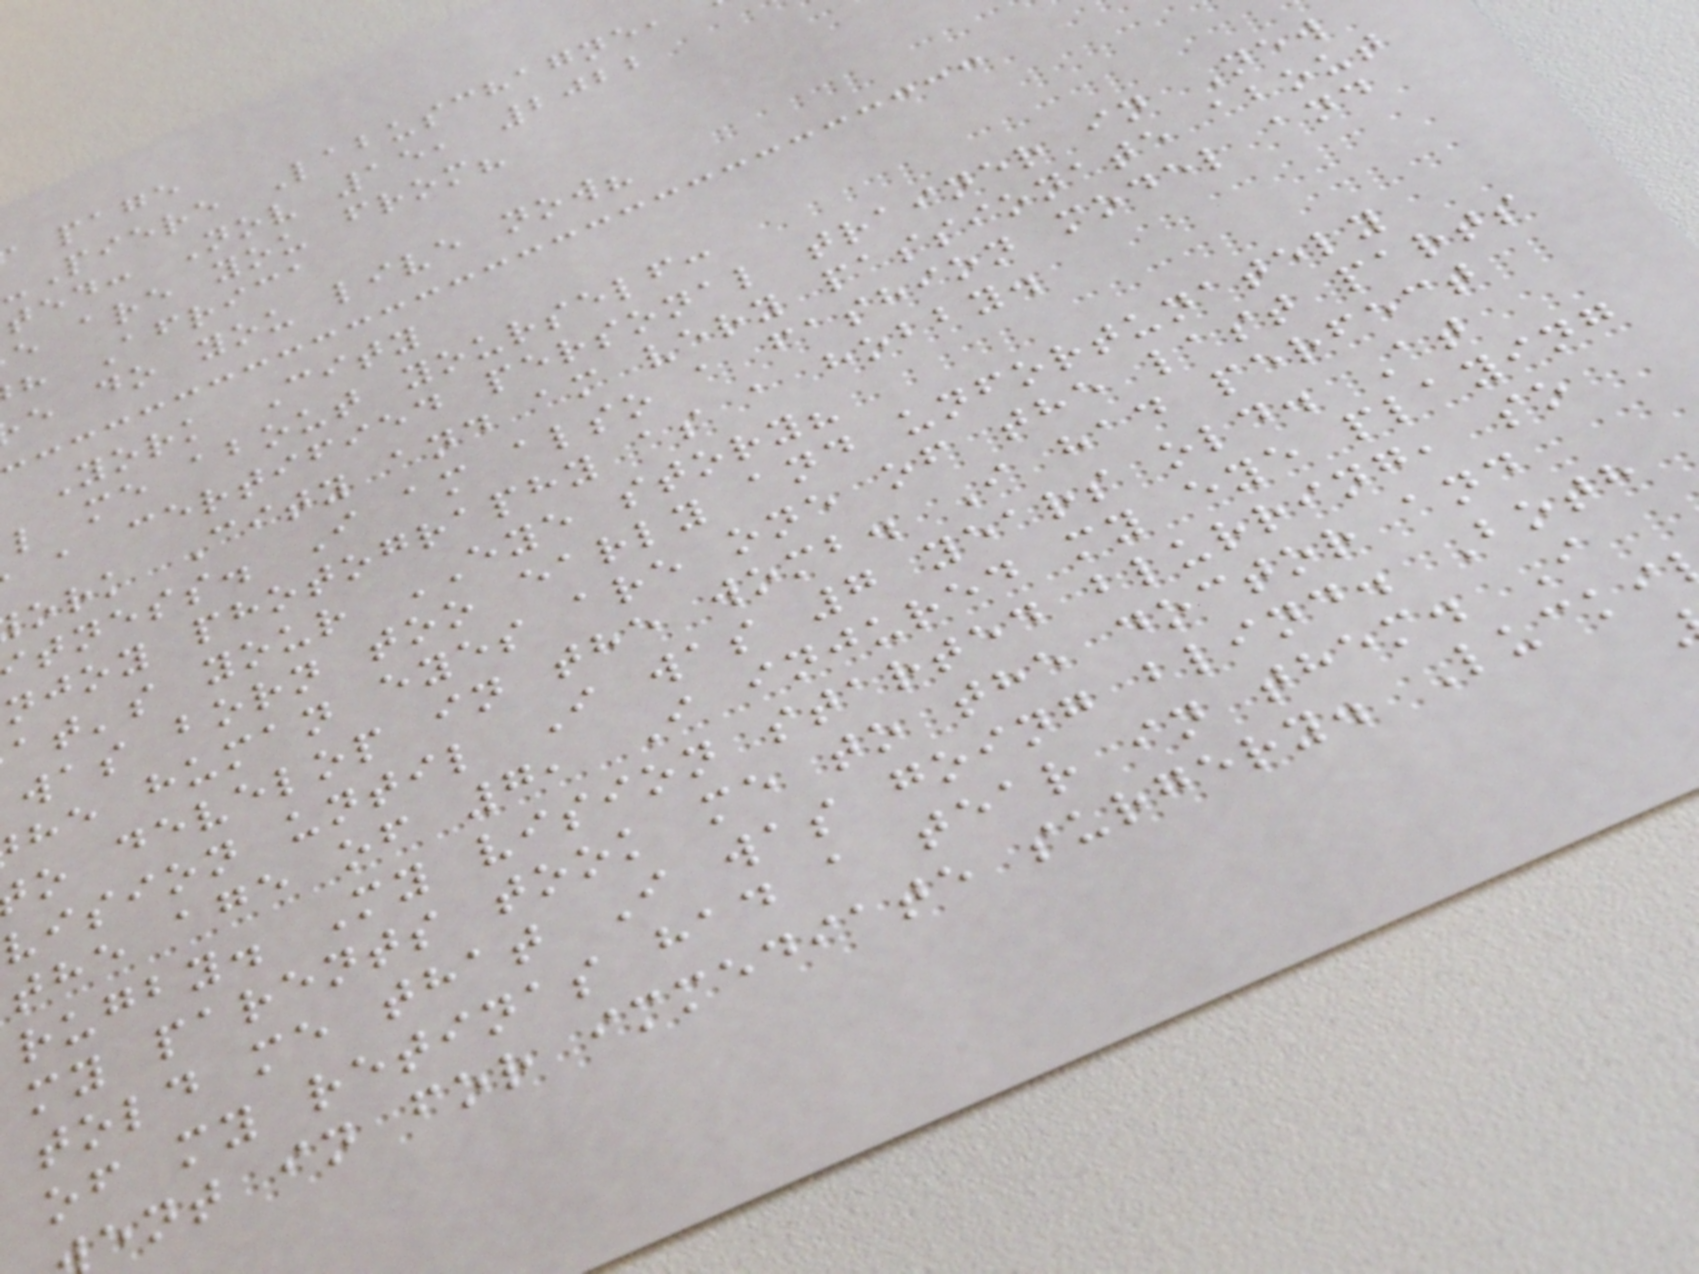page
Piere Labuschagne,
ted: Nov 15, 2022
e are you from?
h Africa
e do you live now?
York City
l me about yourself:
a certified personal trainer in New
ork City and am very passionate about
tness. I am also a fashion model and
njoy photography as a hobby.
at's your EYE story?
was born too early and unfortunately
he human eyes are one of the last parts
o develop in the womb. I had perfect
vision until I was 7 years old. At
the age of 7, I injured my eye playing
rugby. My vision started blurring, so
my parents took me to the doctor and
told me that I was going blind. Both
of my retinas had a tear in them. I
ent in for immediate surgery. Lucki
